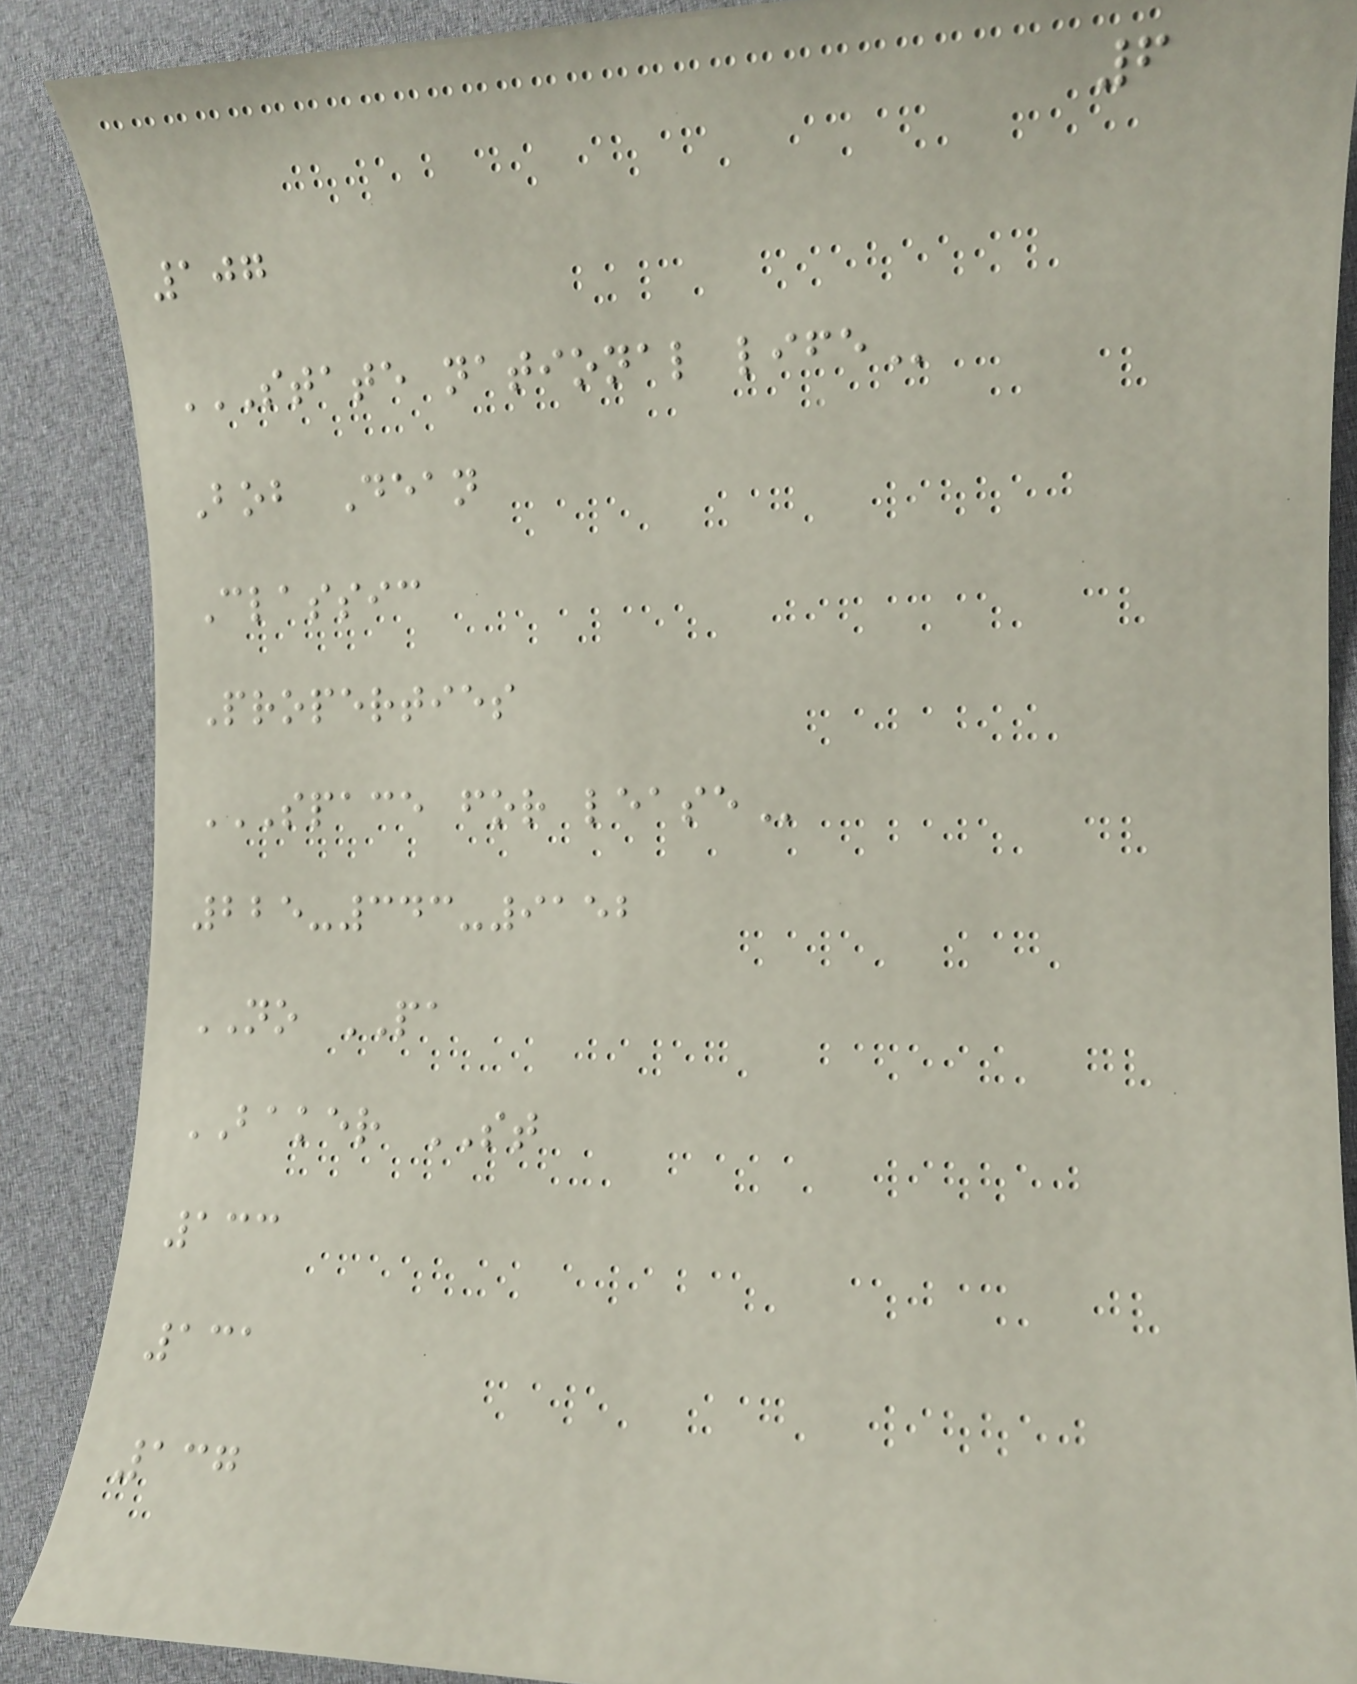6
107
STATE NATIONAL LIFE
Bob Dean
Classic
Properties
SPACE FOR LEASE
225-343-9152
NO PA
BAKER ST
133
131
137
